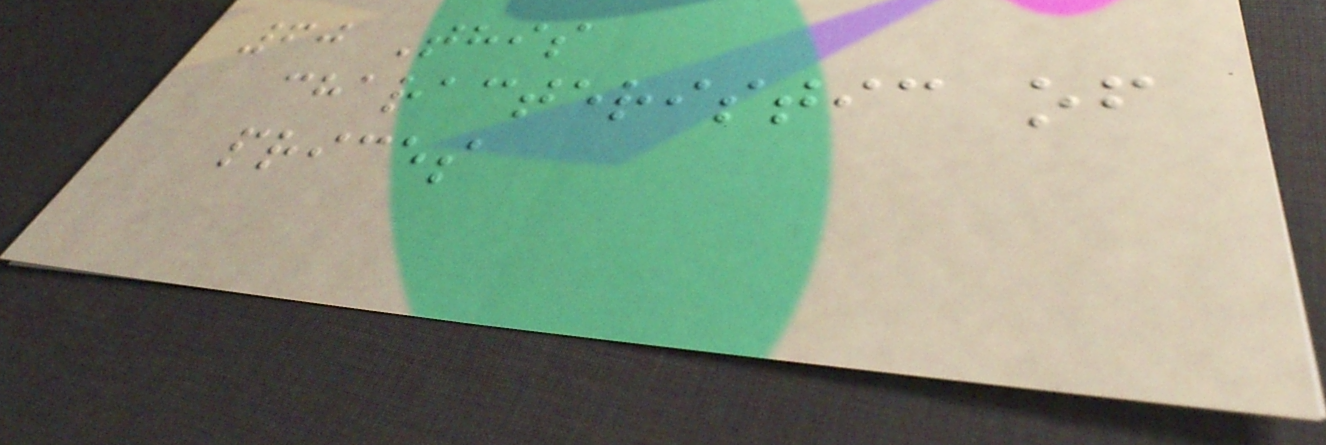60 This
characteristic of
prices
